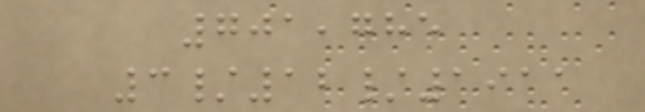701,785
3/12/1911
